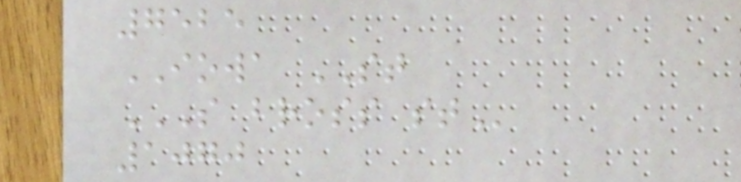7525
IOWA ST
S BROSS ST
1070
